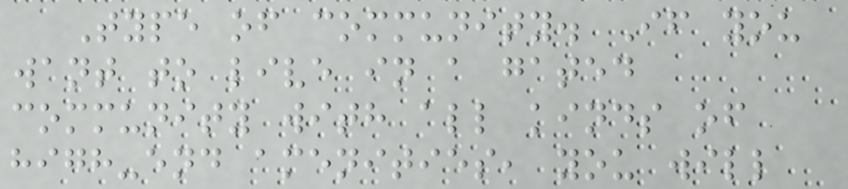Type of community. If you
want to live in a gated
community with all kinds of
high-end amenities, you will
